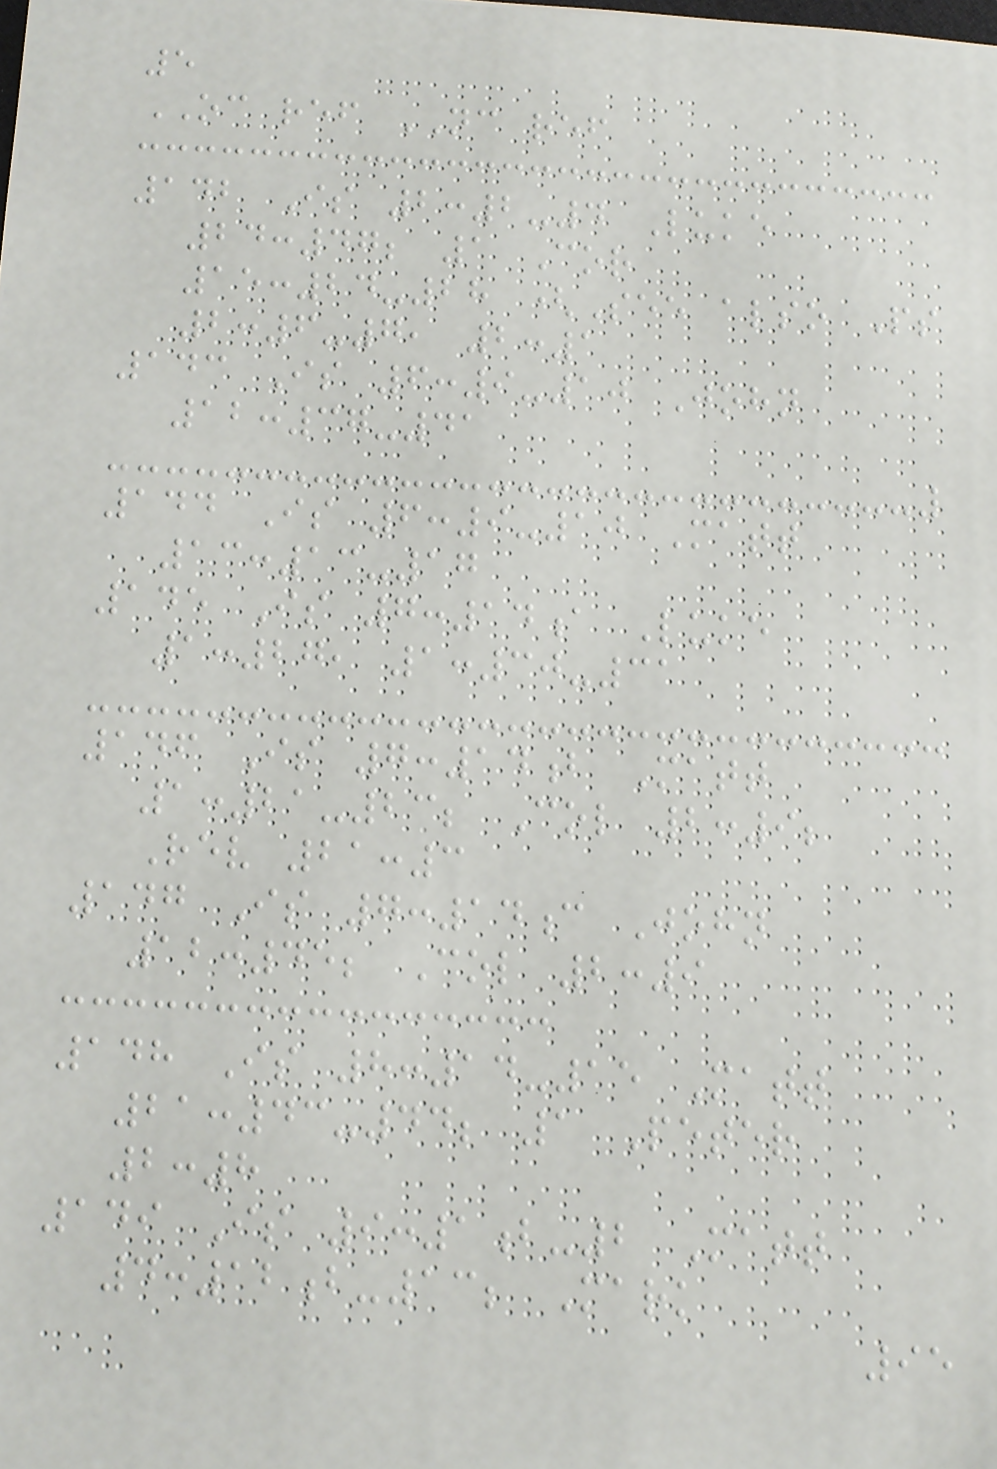5
OC ref NC ref
142 Is 2:2-4 Luke
24:47; 1 Cor
15:24-28 (See also Ps
2:6-7, 2:1
143 Is 6:9-10 John
12:37-41
144 Is 6:9-10 Matt
13:13-17
145 Is 7:14a Luke
1:27, 1:30-31
146 Is 7:14b Matt
1:21-23; Col 2:9;
Rev 21:3
147 Is 7:14c John
12:45; Col 2:9
148 Is 8:14-15 Matt
21:43-44; 1 Peter
2:8
149 Is 9:1b-2 Matt
4:12b-13; Mark
95
